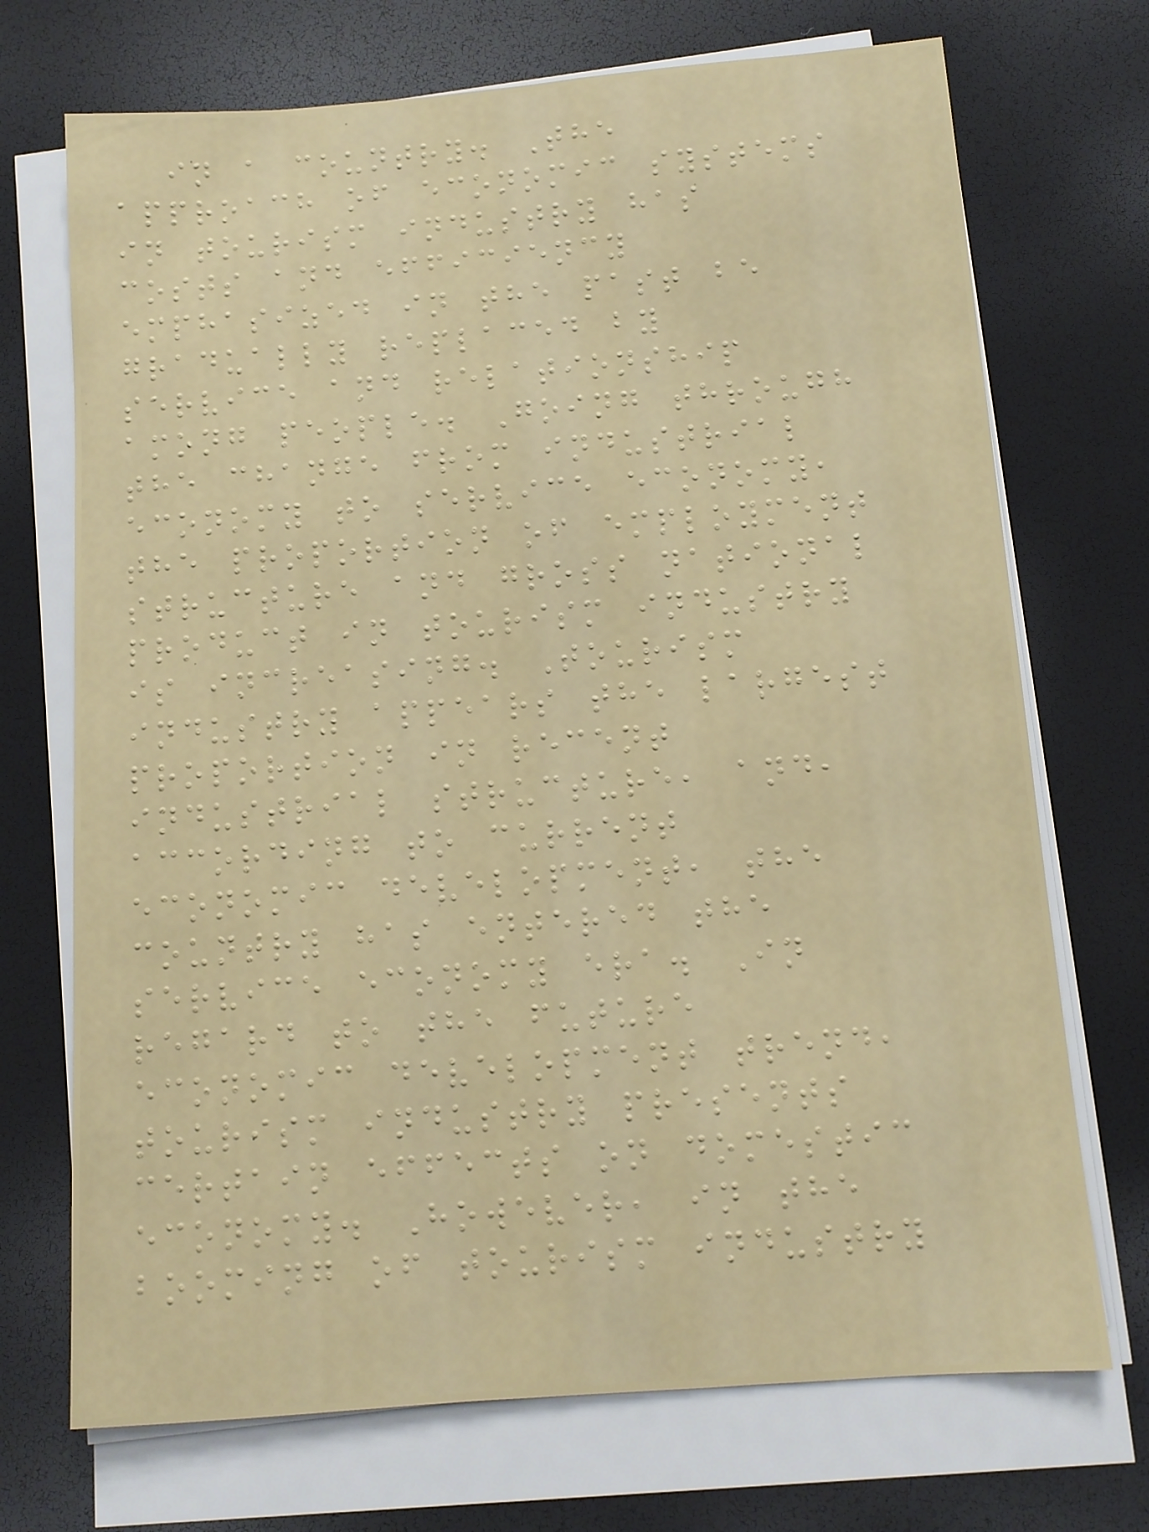in a country. The
approach of economic systems
in tourism industry has
costs and efficiency
emphasized in the past be
gradually replaced by
service and relationship
among people. Going through
the change from industrial
economy to service economy,
the proportion of employment
structure and gross national
product in tourism industry
is increasing. Tourism
industry appears the largest
proportion in recent
industrial structure, and,
according to current
economic development, the
country has entered the
service economy era. In
regard to the future
economic development trend,
tourism industry presents
certain effects on domestic
economy. However, in the
booming of tourism industry
